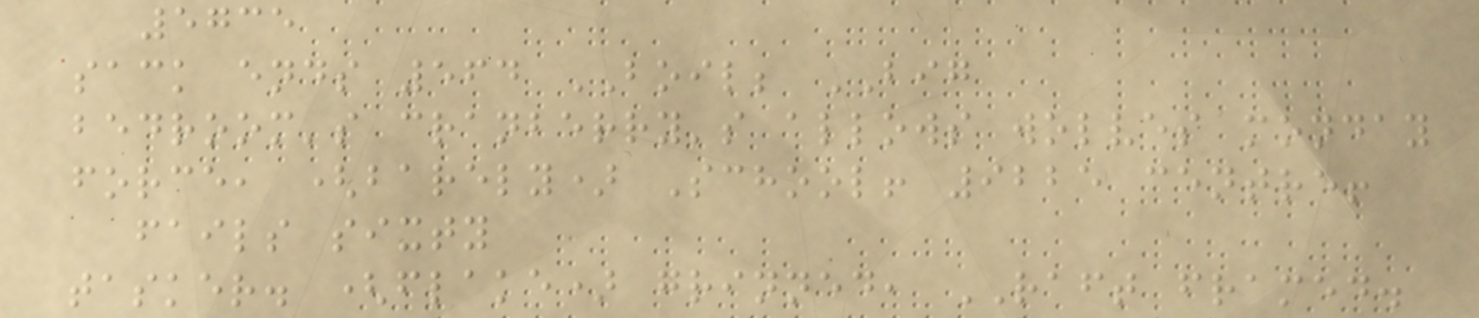5735
sack ends 564 BOIL; BIG
bedroom's cranberry's allows wolves monday
force, (barely) School! 9225 centre!
fails sixty
tasker. (flake) grinned, RAFT framed.
